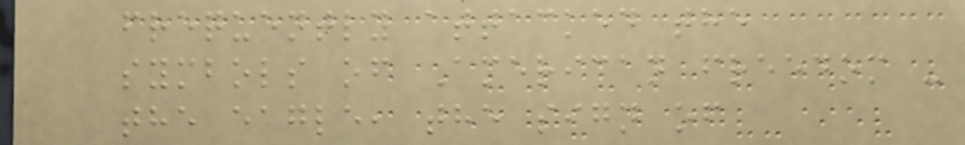frequently attacked the
symbols of American freedom -
the eagle, the sign of
